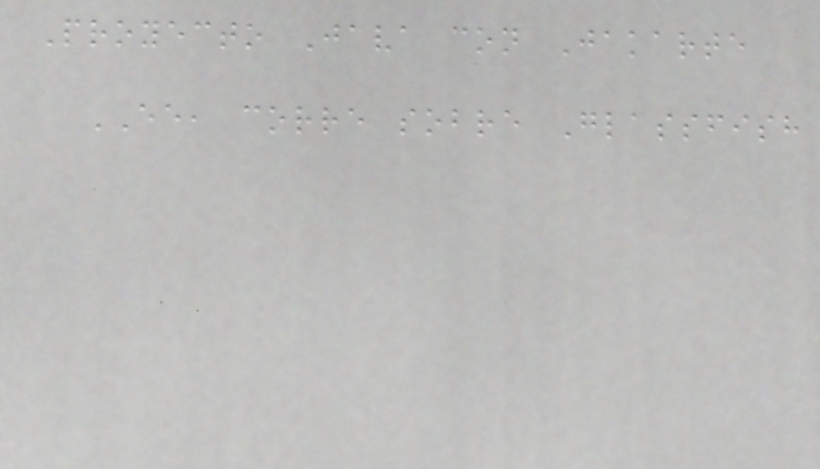Proyecto Java con Jakarte
EE, corre sobre Glassfish
